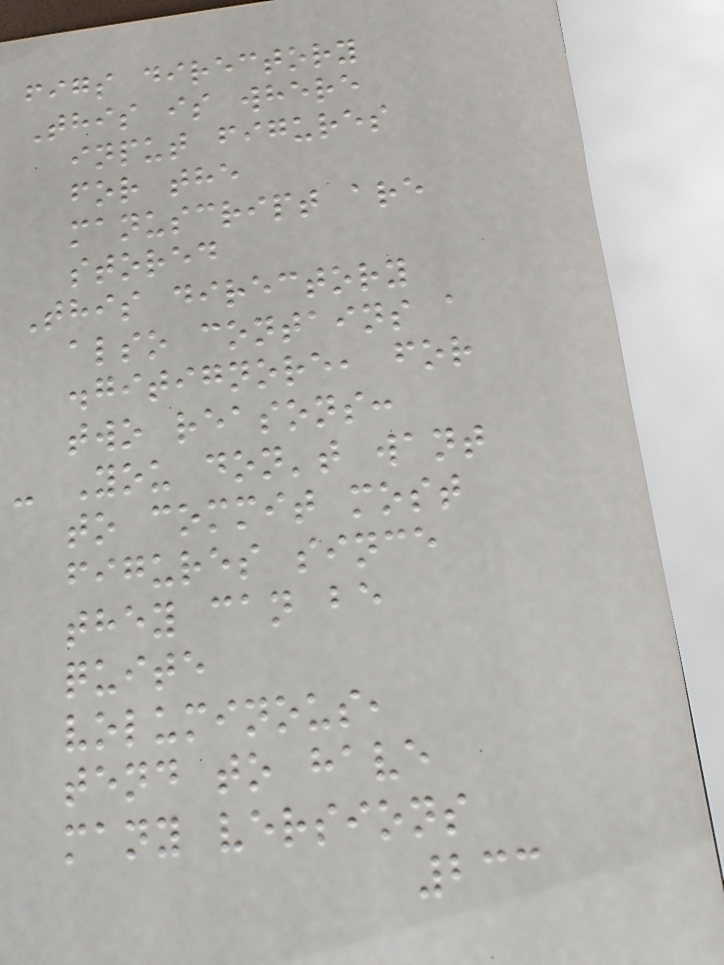figs directory
This is where
input figures
for the
manuscript are
stored
This directory
also contains a
.gitignore, for
two reasons:
- You don't want
to commit most
figures since
they can be
quite
voluminous,
tend to have
many versions
233
